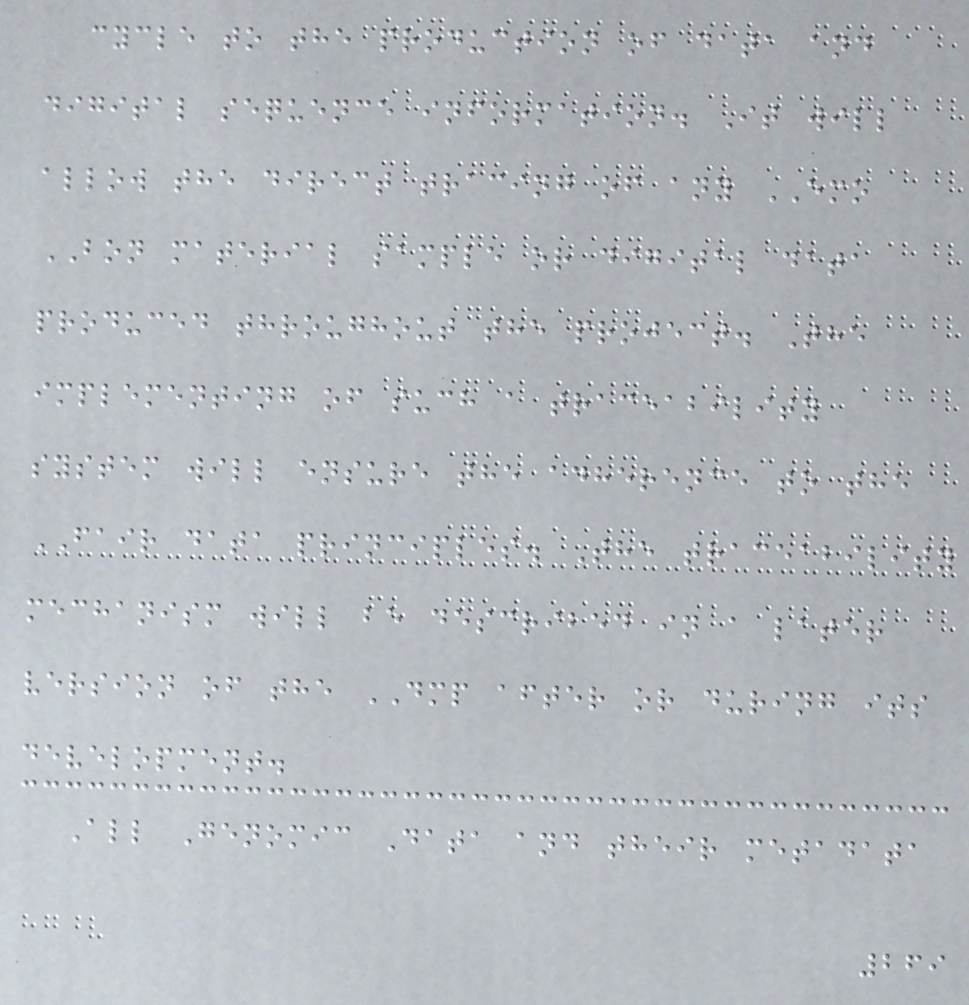cycle to the production of data and
digital sequence information. It will
allow the direct tracing of any EMO
BON material sample or digital data
produced throughout the project. The
implementing of such a traceability
system will ensure the adherence to the
FAIR data principles. The traceability
mechanism will be described in a later
version of the DMP after or during its
development.
All Genomic Data and their metadata
269
